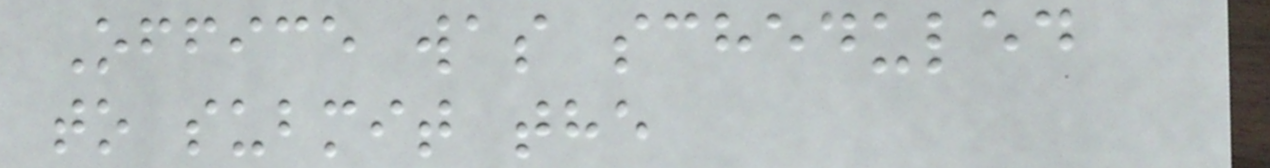Office was scheduled
to submit the
